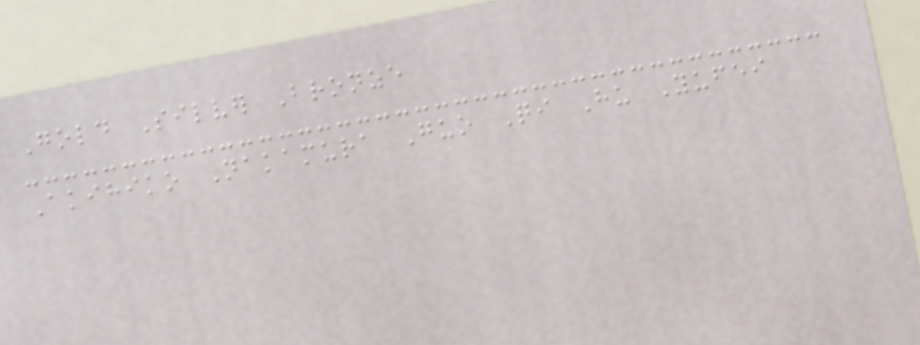Gold Silver Bronze
Akihiko Nakamura Guo Qi Hu Yufei
